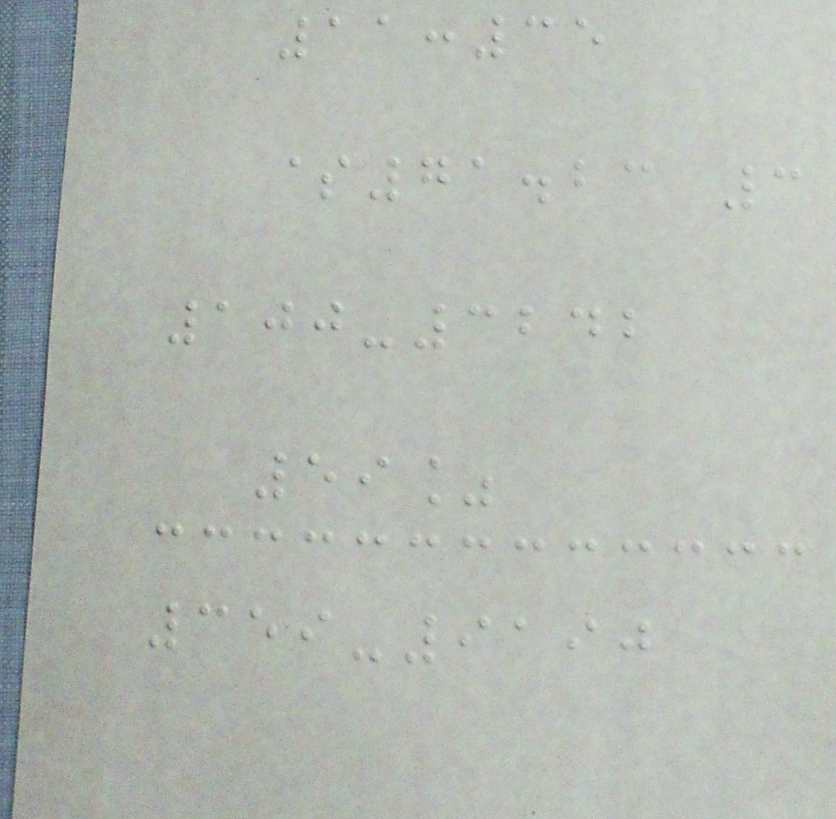11:35
$71.23 3
100-3242
59%
359-9190
